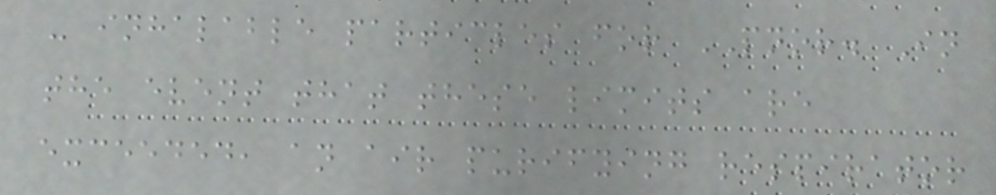- inhalable particles for PNOR. In
the event that these limits are
exceeded, an air purifying respirator
